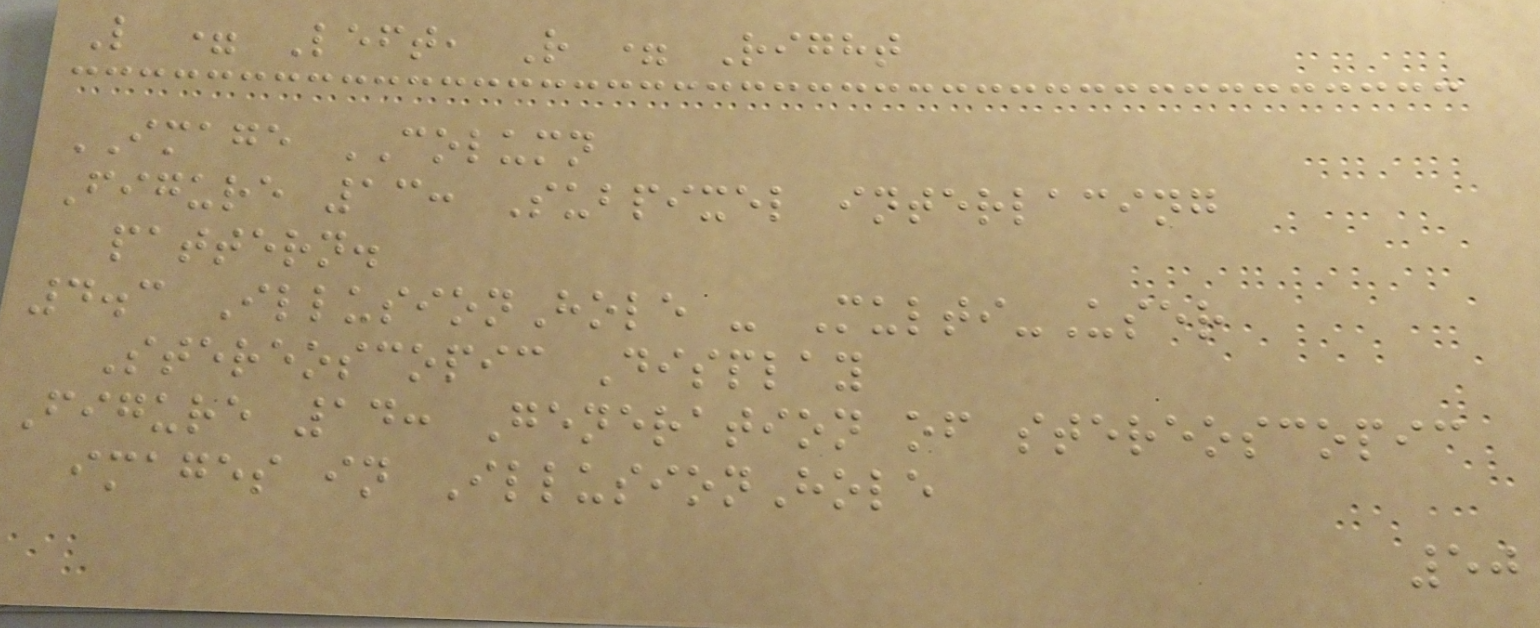L = Left, R = Right
IMAGE COLUMN
Figure 13: Subpixel interlacing
pattern.
4.3 IllusionHole - Multi-User
Stereoscopic Display
Figure 14: Generation of stereoscopic
images in IllusionHole
50
